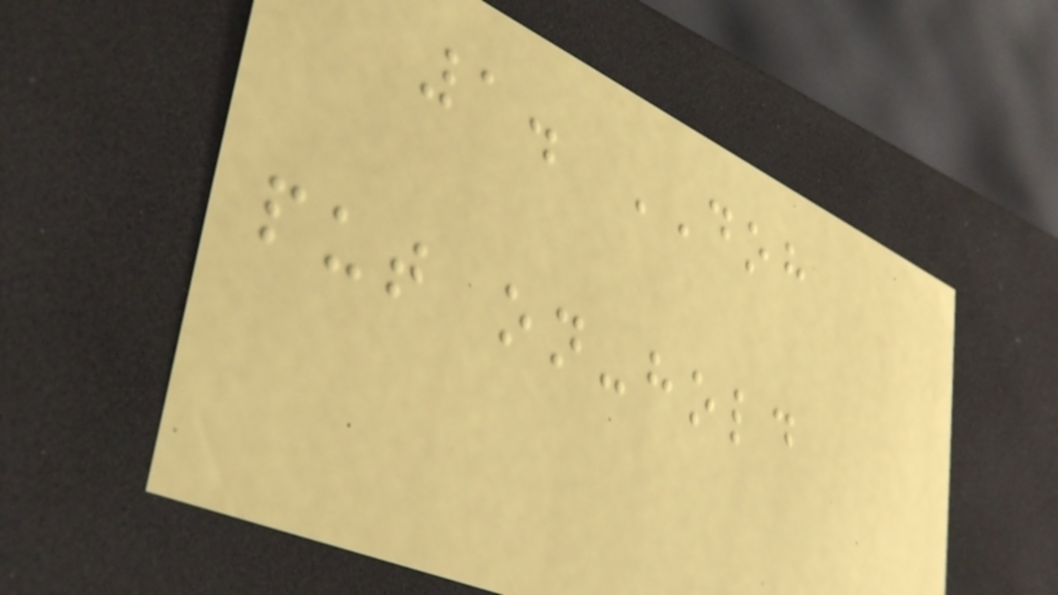1. DOH
put on-hold
